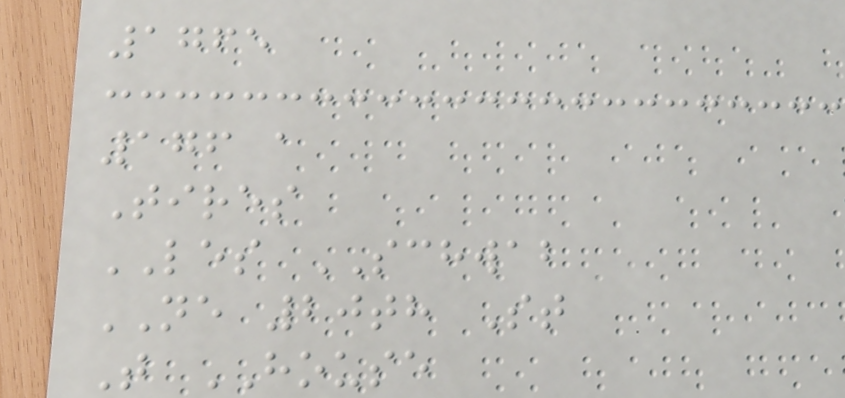1765
176 a
Tires
LES SCHWAB
NE 20th St
T HOUSE
